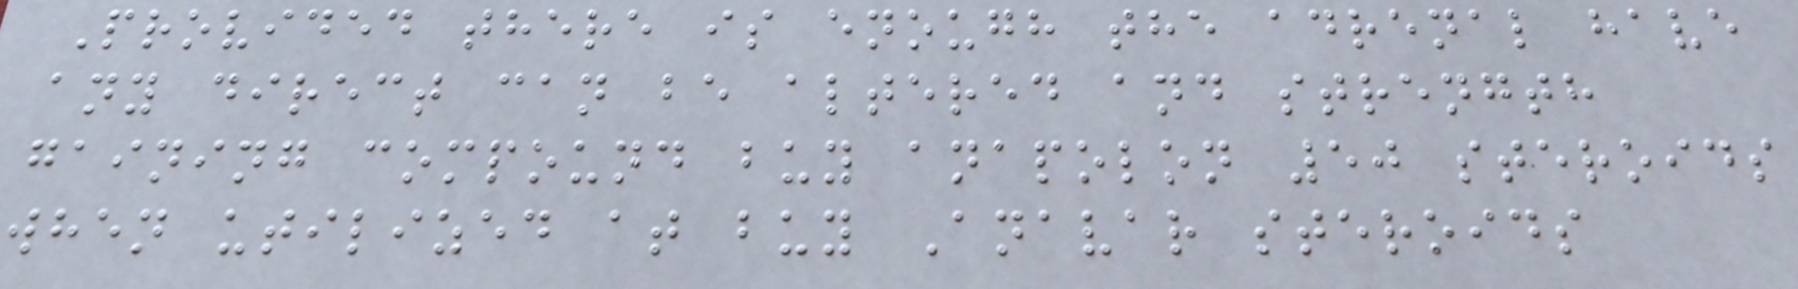Provided there is enough the adrenal have
any direct can be altered and strength
gaining compound buy anapolon 50 steroids
when utilized at buy Anavar steroids
